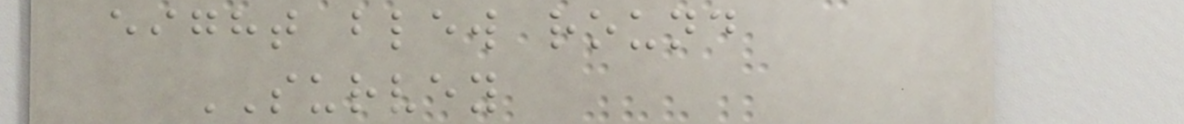eight blew round
SURVEY
